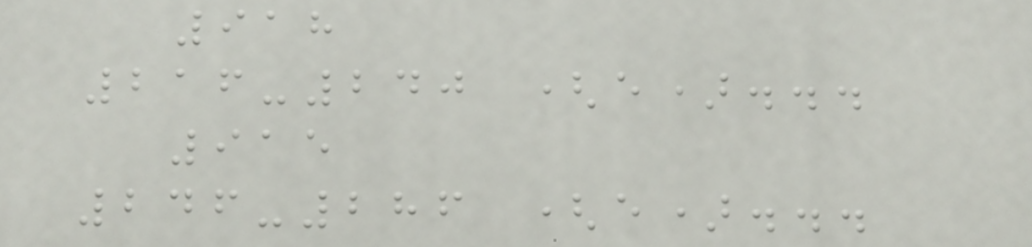918
216-240 (e)...
915
246-286 (e)...
